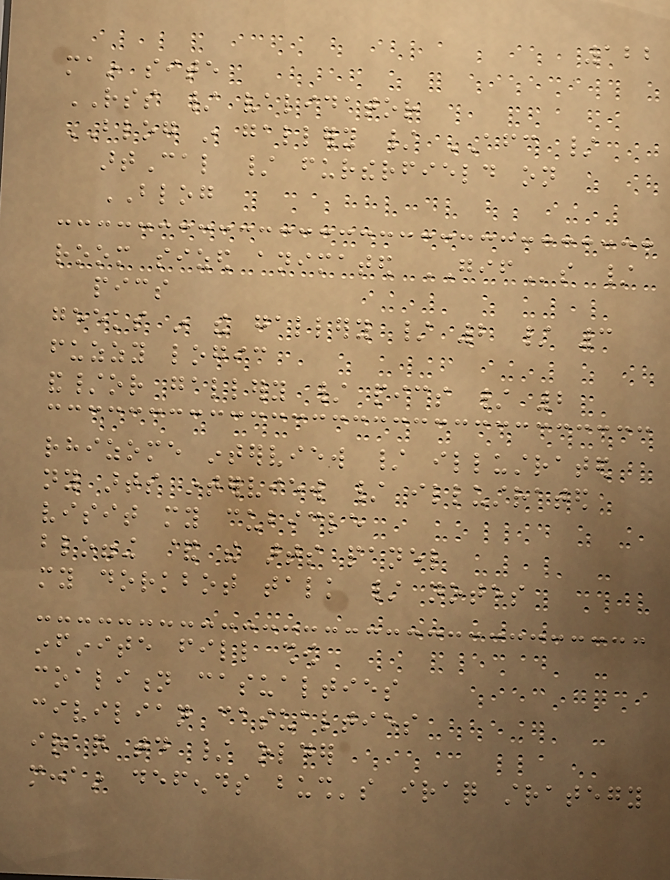122
main site
RSS / validator
BLOG in gallery / AFC /
artCal / furtherfield on
BLOG
room sized animated GIFs /
pics
geeks in the gallery / 2 / 3
fuzzy logic
and/or gallery / pics / 2
rhizome interview / illustrated
ny arts interview / illustrated
visit my cubicle
blogging & the arts panel
my dorkbot talk / notes
infinite fill show
coalition casualties
civilian casualties
iraq today / older
mccain defends bush's iraq strategy
